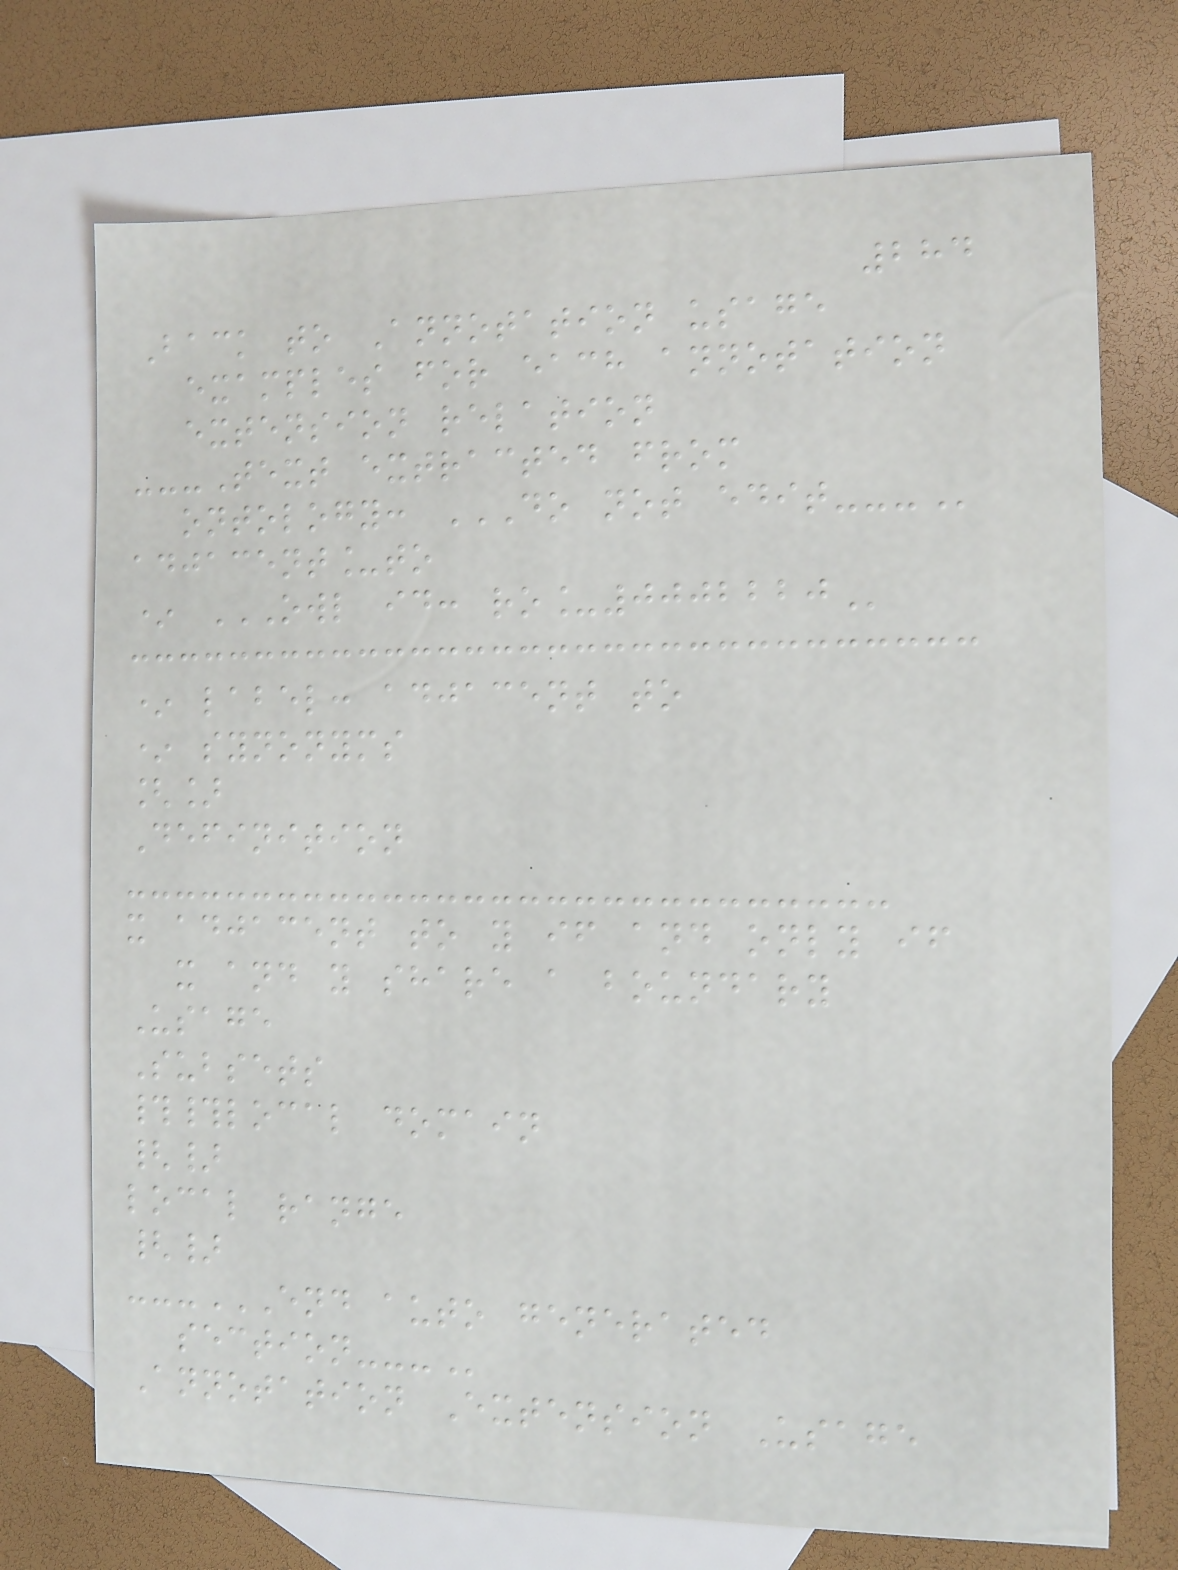284
Back to Annotation usage
examples for each annotation
extension relation
---Text extracted from
ontology: DO NOT EDIT---
adjacent_to
* OWL ID: RO_0002220
* label: adjacent to
* synonyms
[]
Definition
x adjacent to y if and only if
x and y share a boundary
Usage
Subsets
##local domain
{}
local range
{}
---END AUTO GENERATED
SECTION---
Annotation Extension Usage
